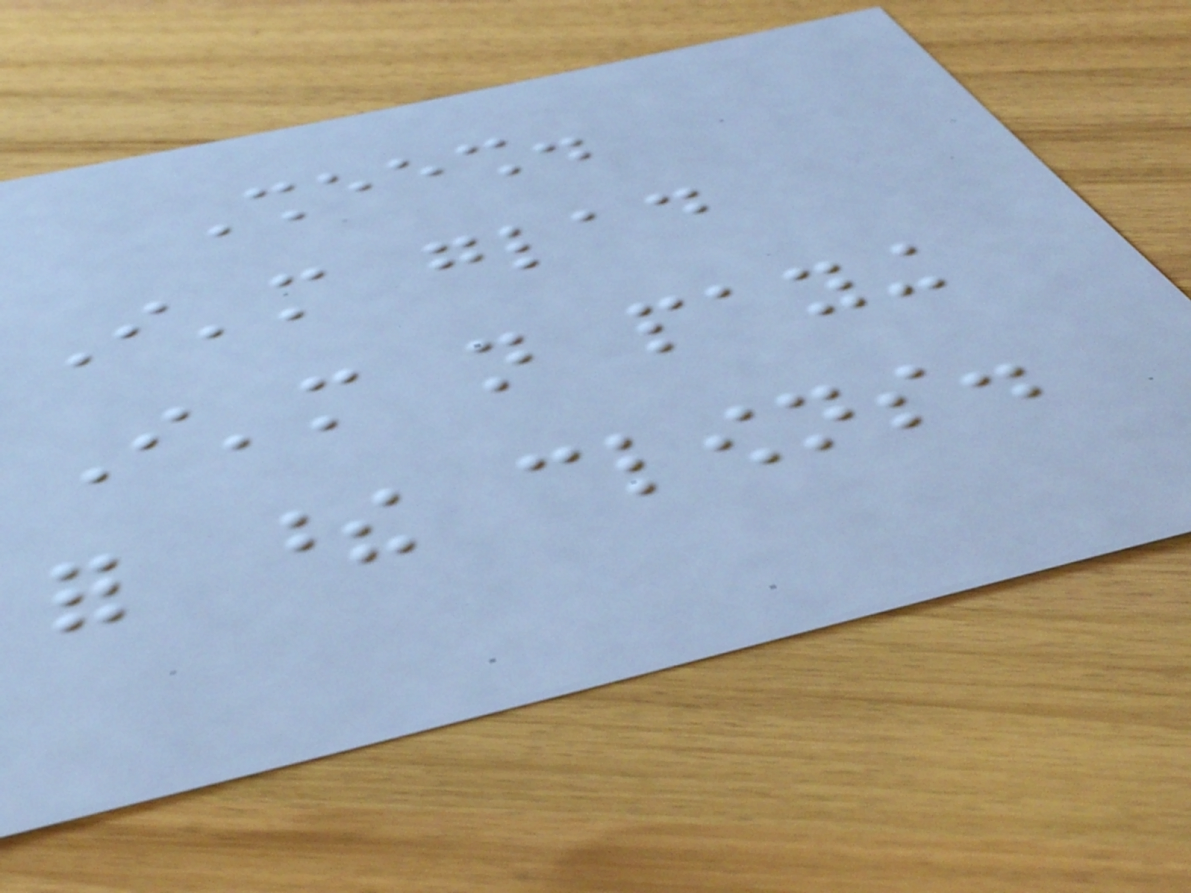Sheesh.
I'm glad
I'm not paying
for these clowns.
